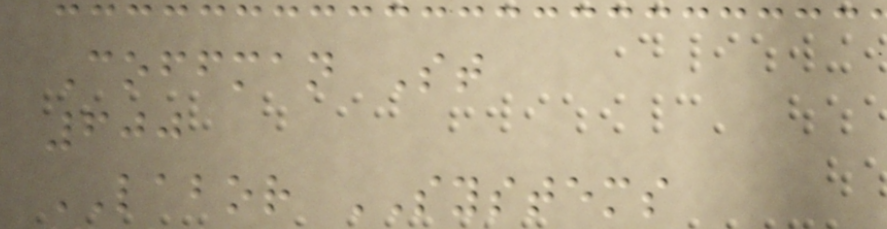Coffman St
600
LABOR SYSTEMS
